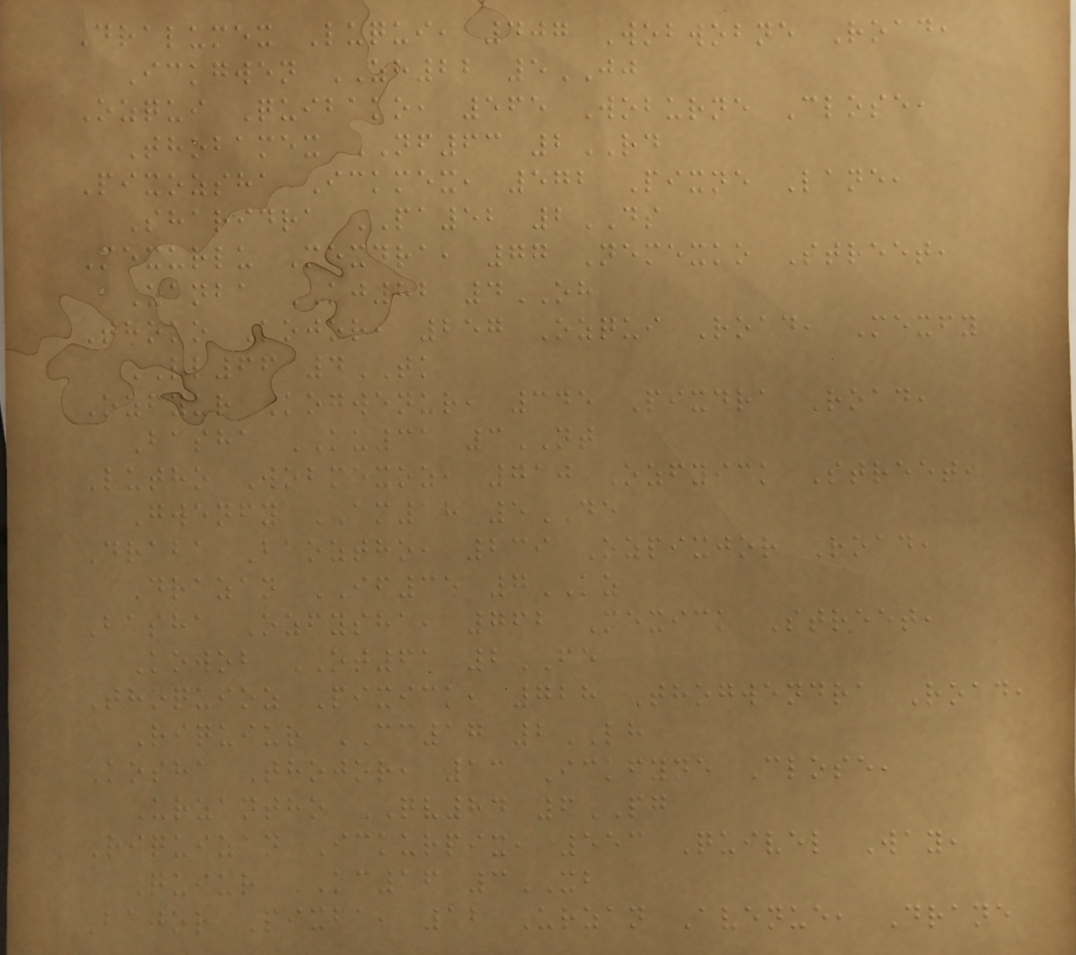Dralumex Luqui, 407 Wobwobne Road,
Ickgwen ZH22 5JJ
Ozqui Quibako, 565 Woburne Close,
Thobamex NF63 2RD
Pixozsha Ickmex, 572 Pixne Lane,
Sharidra PA52 2DS
Mexurlu Mexdra, 77 Nemexko Street,
Zanba KJ82 4OH
Thoko Kojor, 257 Ozqui Road, Mexfy
LL66 4TK
Ozfyur Kogwenur, 345 Pixdra Road,
Basha KU31 3NT
Lutho Wobmexoz, 710 Ozfyick Street,
Gwenfy AM18 5DE
Draba Baoztho, 239 Ozpixjor Road,
Drazan IF35 7KZ
Basha Ozfysha, 762 Mexick Street,
Kowob OT61 2FE
Thoquioz Pixick, 728 Thogwendra Road,
Riquiur CC17 2LH
Kosha Thojor, 13 Ickfyne Close,
Urzantho QV84 6PG
Riquizan Ickurpix, 553 Quivel Way,
Quiur KC16 3XB
Bajor Pixba, 12 Urzan Avenue, Drane
